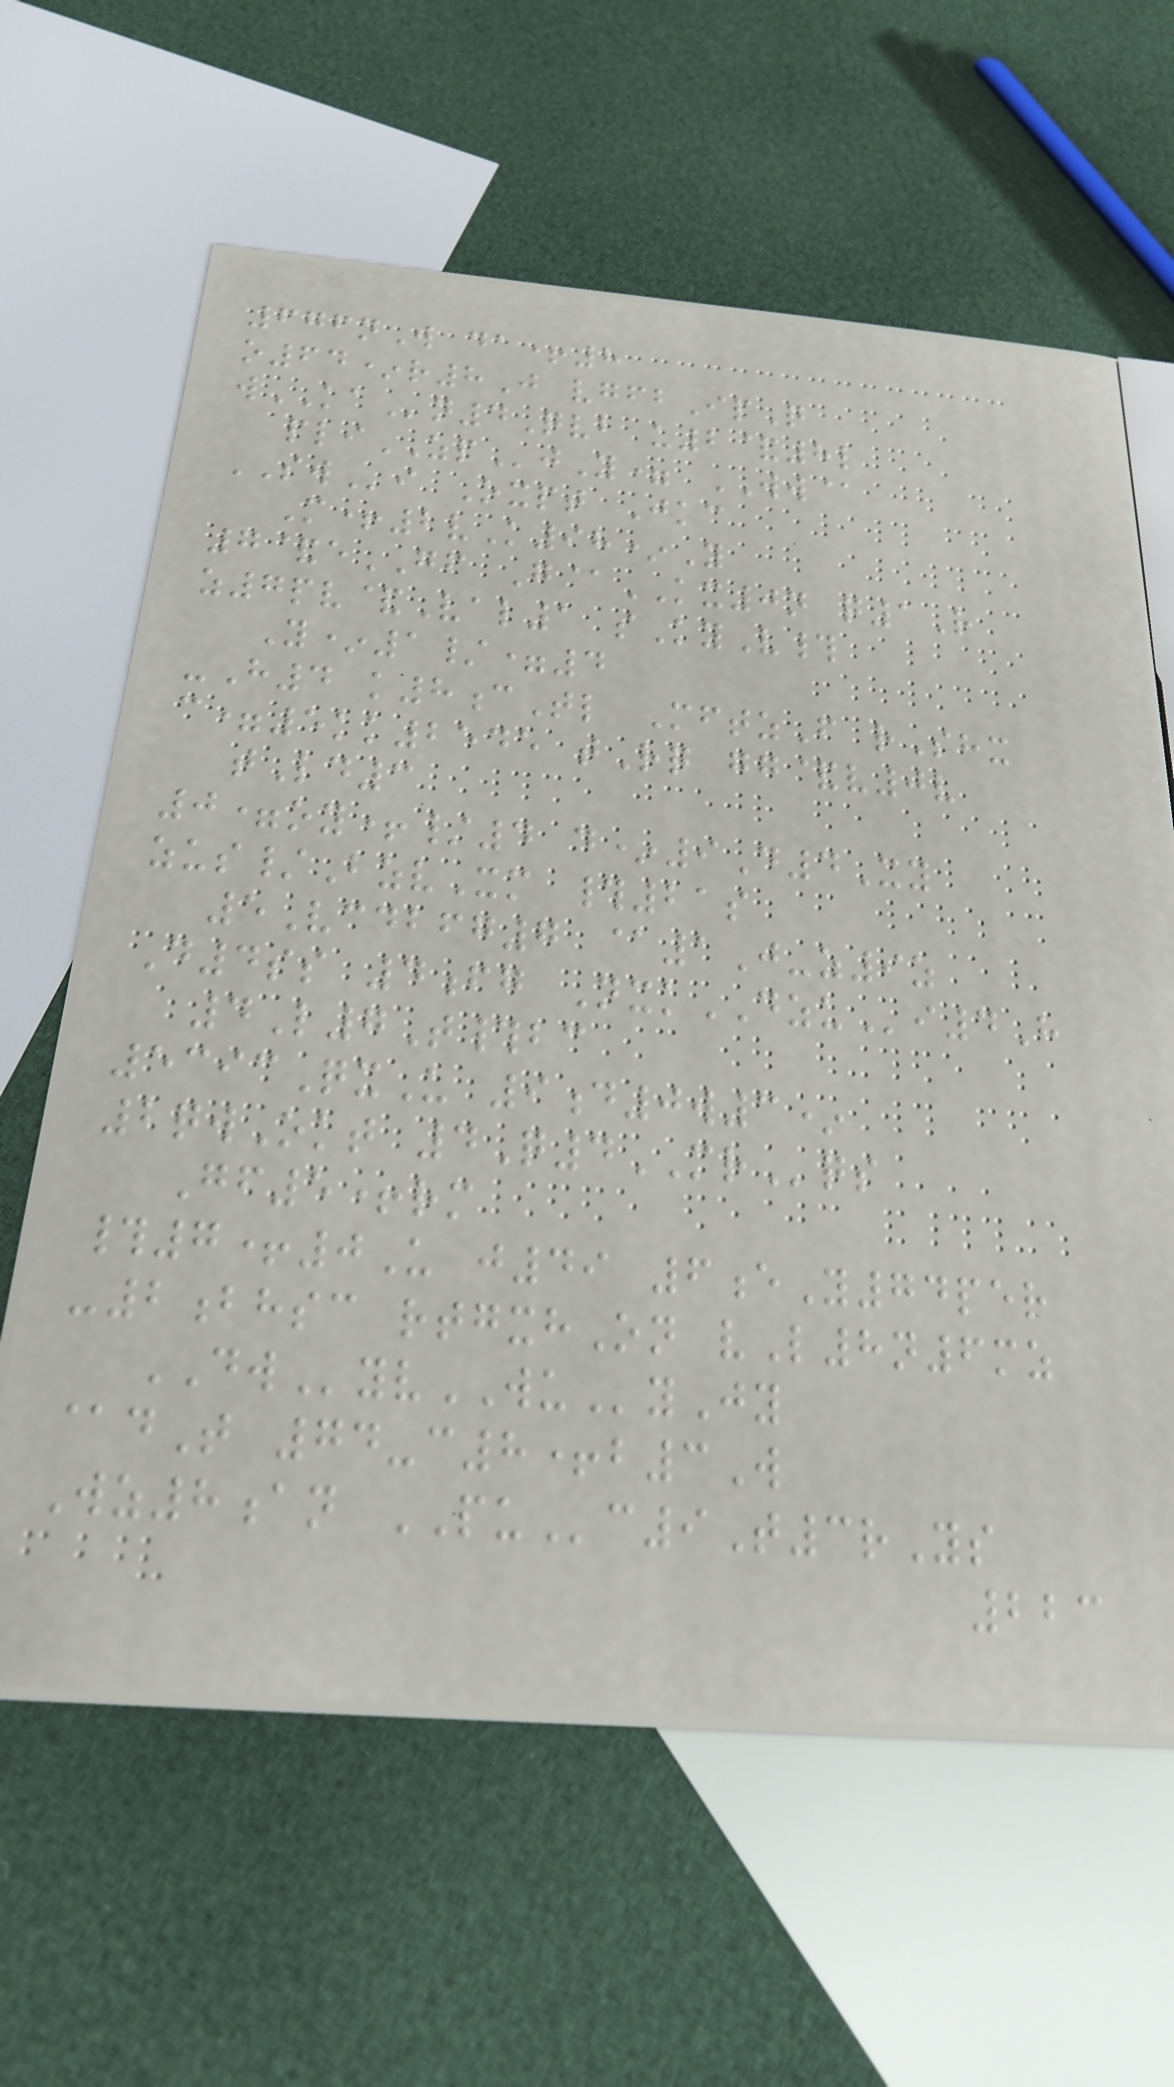676nW da+8
o64*r8J vgfbIpQ
wKAn4Qvb u2&8l
pliZPjY= WW@
SWi Oxpt Jkc
M+2vK98*Y
7&eGF G@KX0n q1R
z7pv&Val1 sKyV#
Y*1/=4
-H4 k8cTl MftzF rShx
c=5kk2545 tRq gg&v0v
tLd3
0=oy+/4 d*9D4Xy
zus/BzvXm #21s
5Vcdbfg7 @1J-z9z
D4ss 4fg NxkDZUi4H
4L7T#bc
5393QxU 9d0w3*
2qwOkt 4Q4MRqs
Gf5+rm
#7+0U j49 6eY74per
-2bhsc rtgxhOn vL8n6mz
DWyvWUyJy
@dT 74-c8+b3W
Wz8an PUc9T3rYs
223
